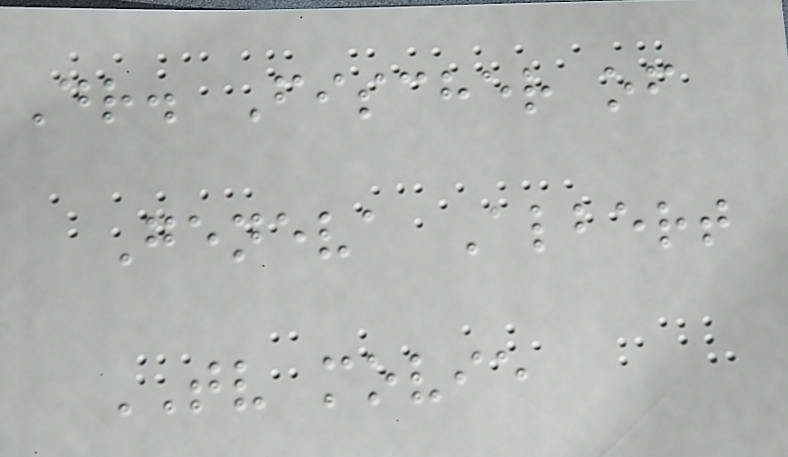Dr. Fischer of
Geneva Albert
TV movie
